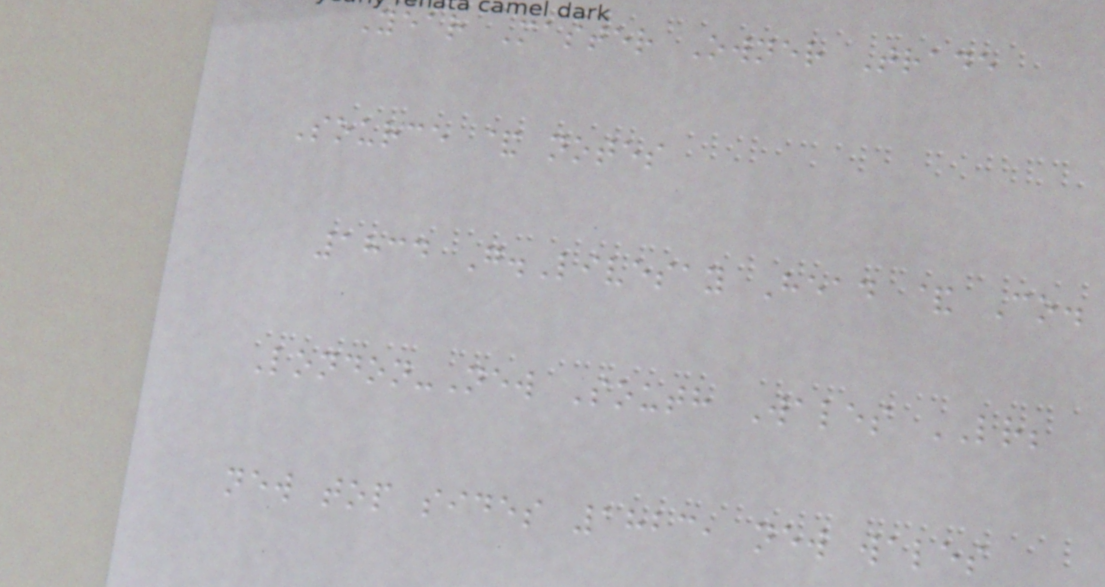Year Master Owner Trade
Source & notes
1834 G.Livesay Head & Co.
London-New South Wales LR;
new top sides 1823, new wales
